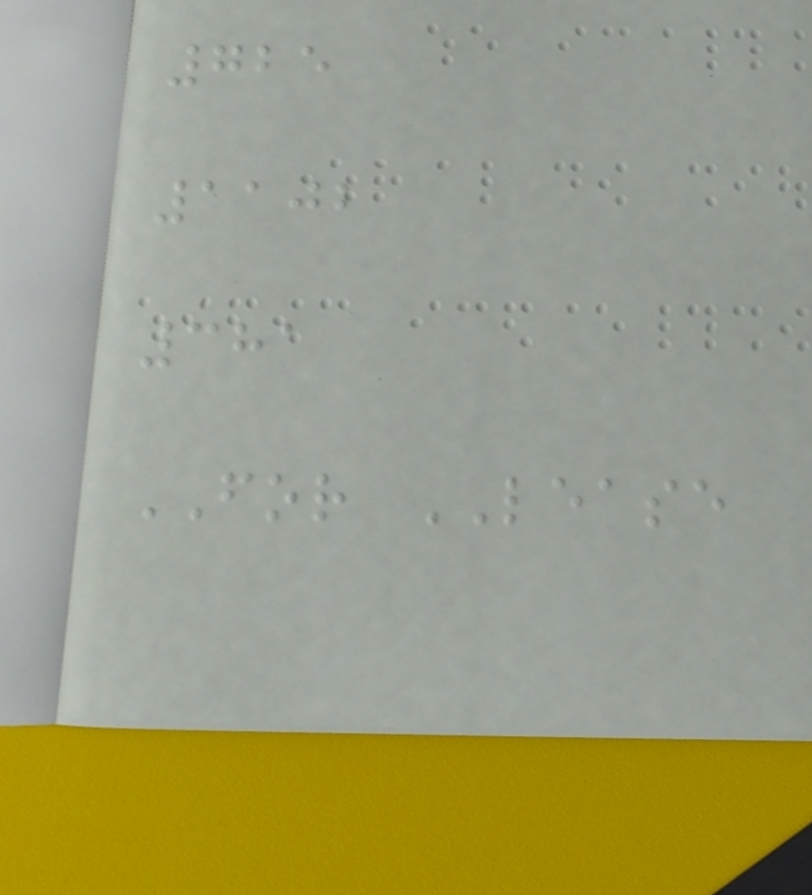725
1102
381
FOR LEASE
